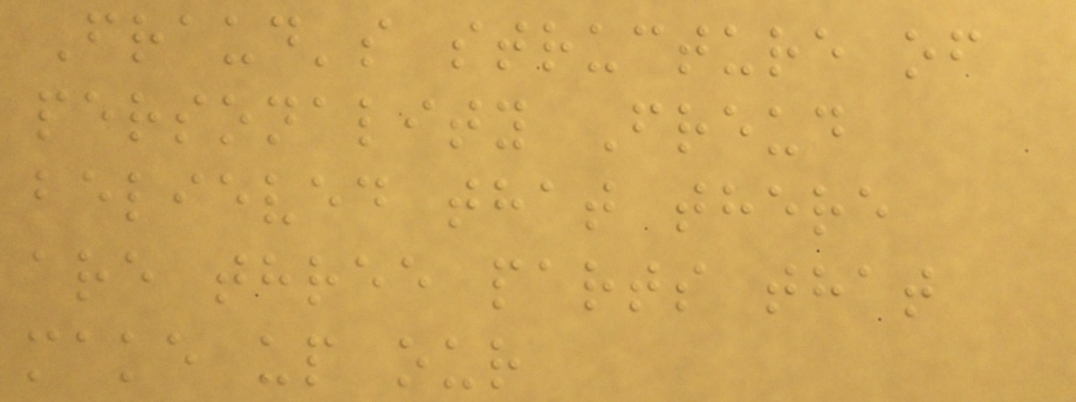Fraud's structure of
personality Freud
believed that there
are three parts that
make up our
